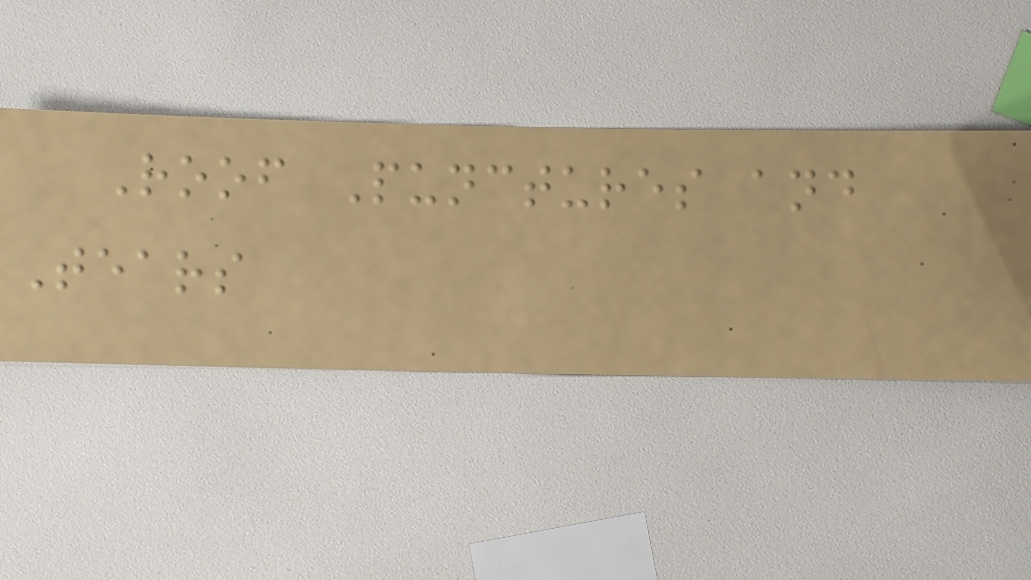Roof Punctures and
Tears
